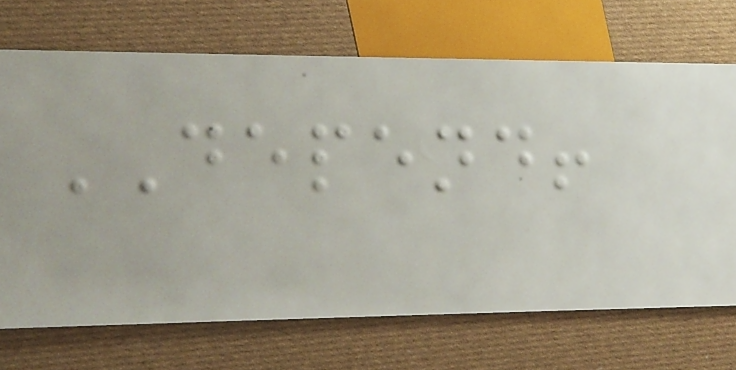DEPEND!
